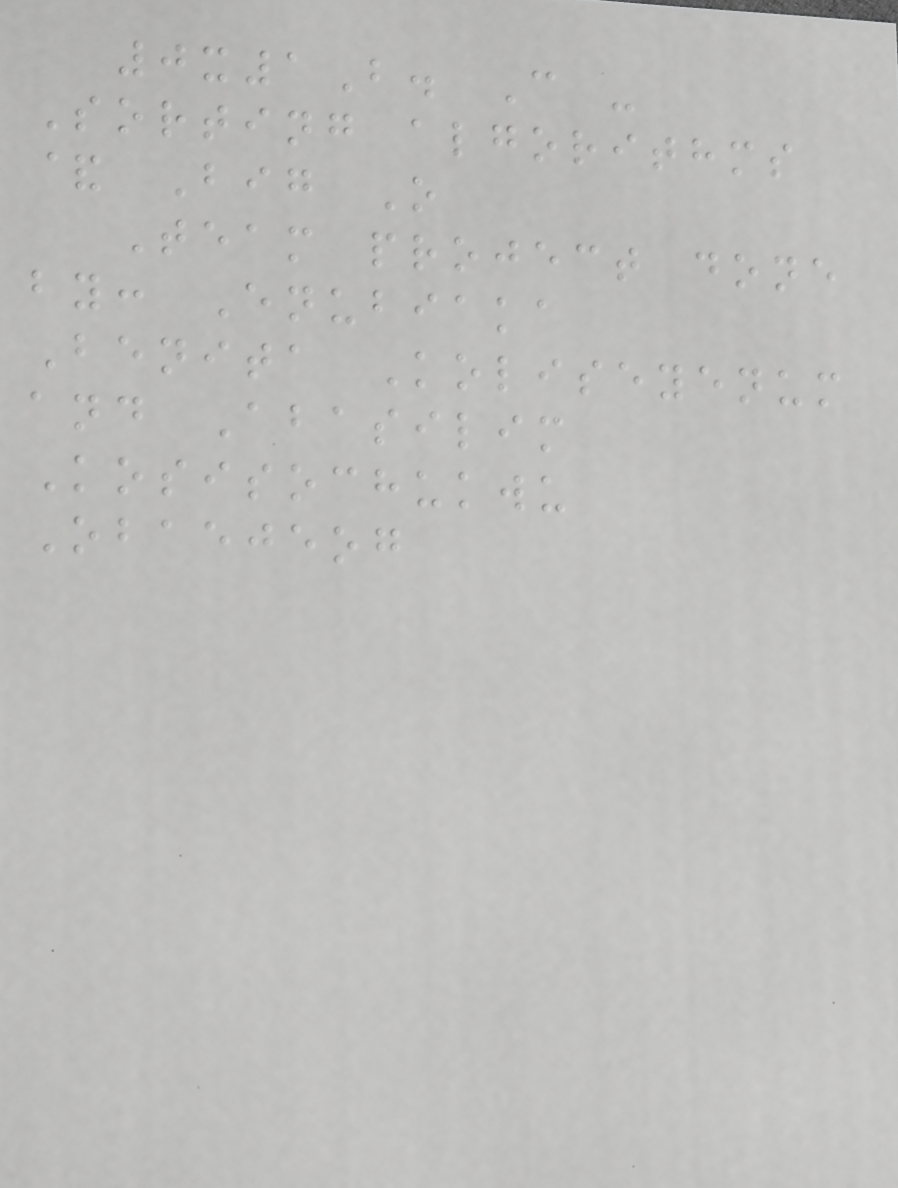0x1B. C -
Sorting algorithms
& Big O
Team project done
by: Enubiaka
Benita Koliseyenum
and Abasilim
Kosisochukwu
Obaejeog
